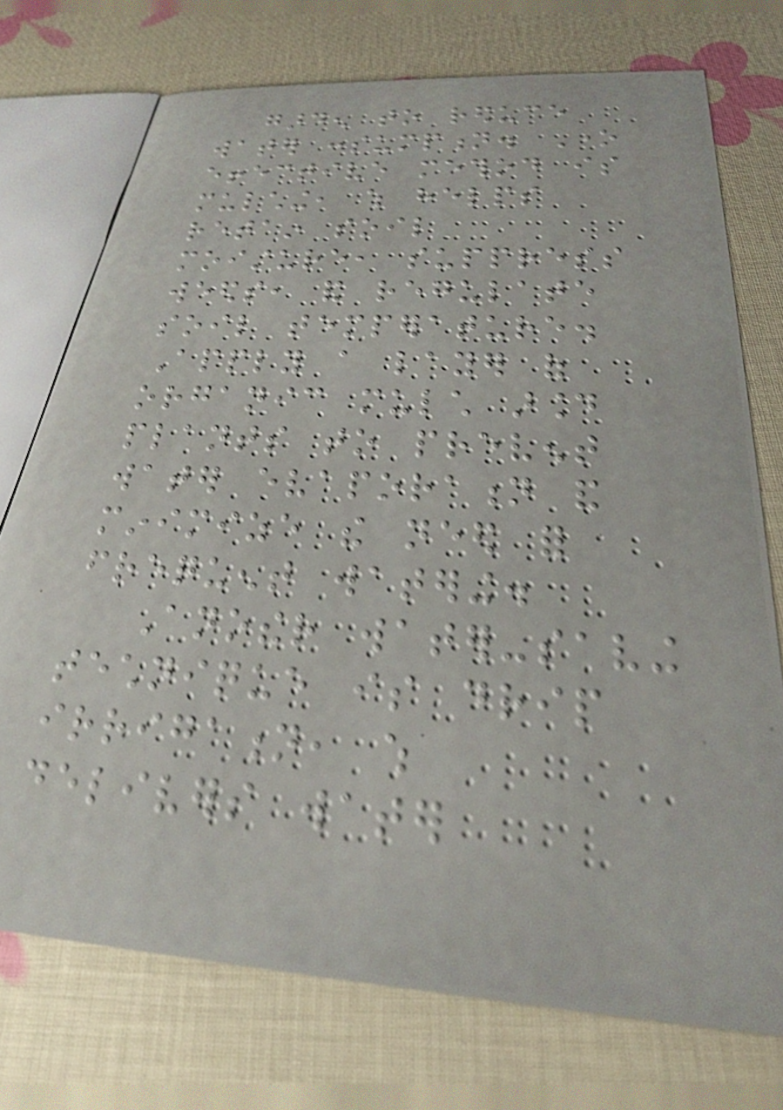garden to reduce
water consumption. One
effective method is
mulching, which helps
retain soil
moisture, suppress
weeds, and regulate
soil temperature.
Apply a layer of
organic mulch around
plants to prevent
water evaporation and
minimize the need for
frequent watering.
Another water-saving
technique is drip
irrigation, which
delivers water
